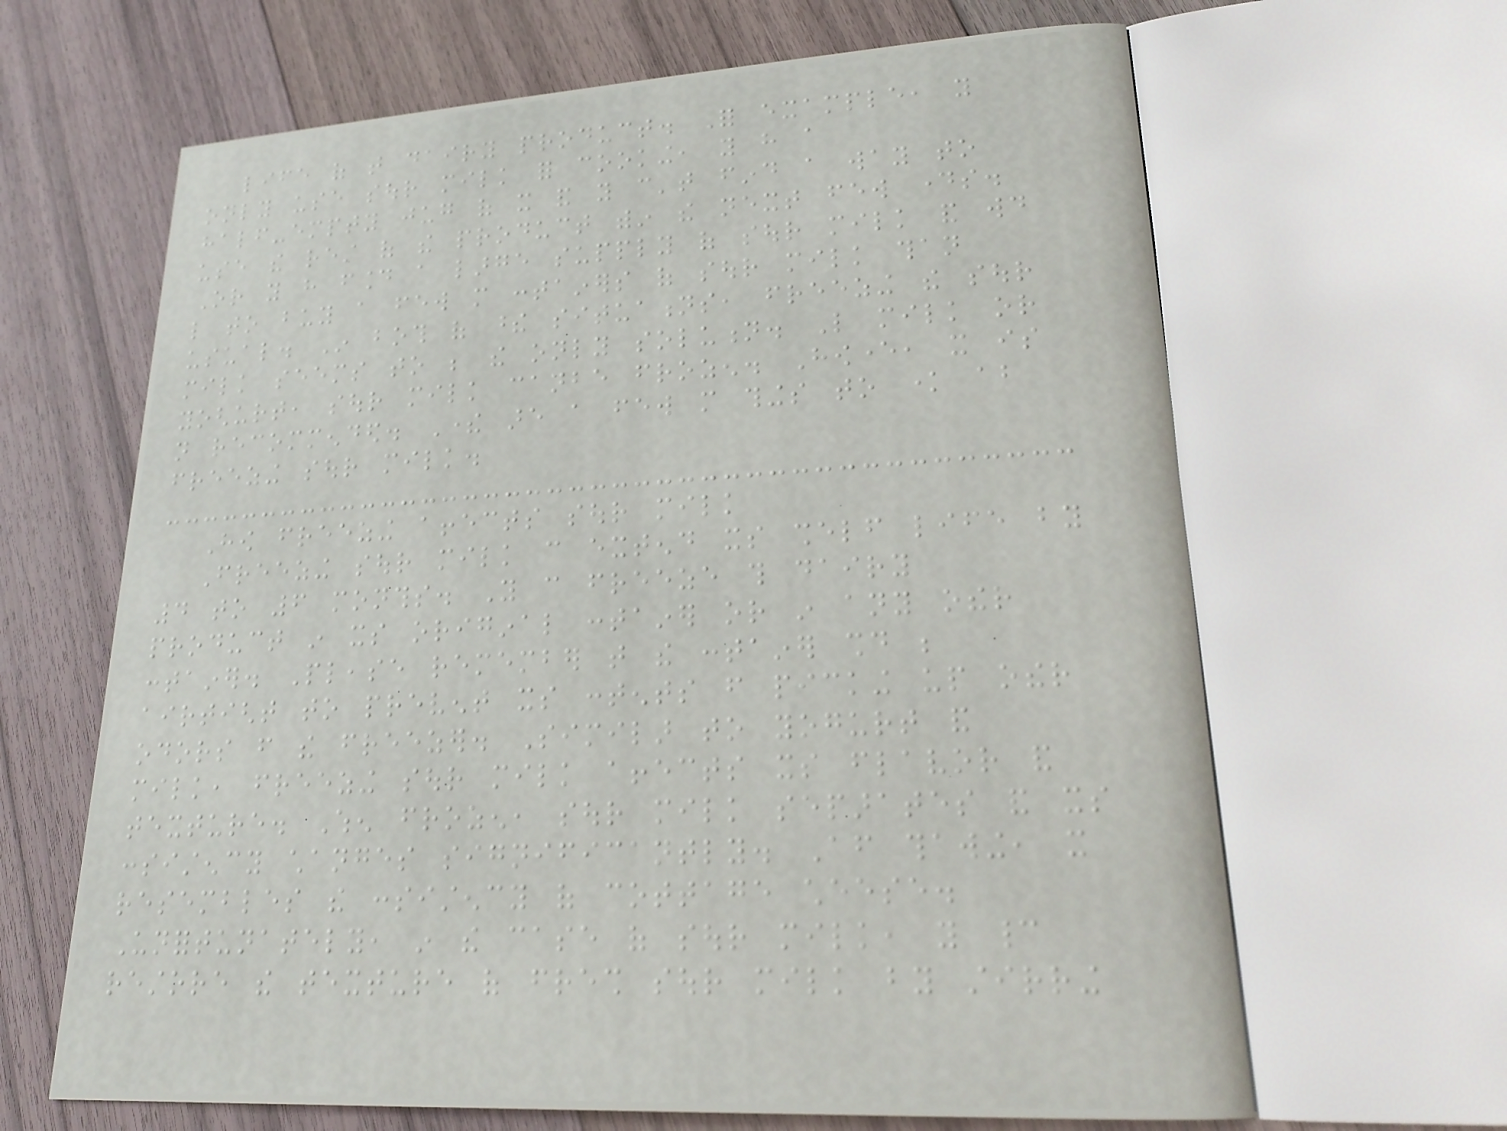life of that dairy product. For example, you
only use sour milk for cooking, you have a
half-empty jug of it and you can't find a way to
use the rest of the product within the next few days.
Or you have found a large supply of sour milk and would
like to buy a few more containers of sour milk than
usual. In both of these situations, freezing the sour
milk seems to be the only solution. Like milk or
yoghurt, sour milk canbe frozen. However, it is
not recommended. There are a few more things to know about
freezing sour milk.
How freezing affects sour milk
Freezing sour milk can extend its shelf life by
4 to 6 months. You can freeze this dairy
product in its original container or in any other
container. Please remember that the container should be
airtight to prevent its contents from picking up other
odors from the freezer. Similar to yogurt and
milk, freezing sour milk affects its flavor and
texture. When frozen, sour milk separates and its
consistency changes significantly. After thawing, it
resembles the consistency of cottage cheese.
Unfortunately, in the case of sour milk, you cannot
restore the texture of fresh sour milk by stirring
